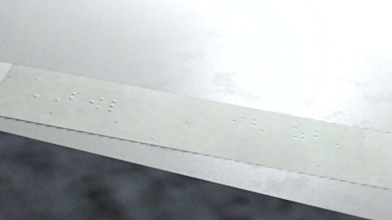BOWL
